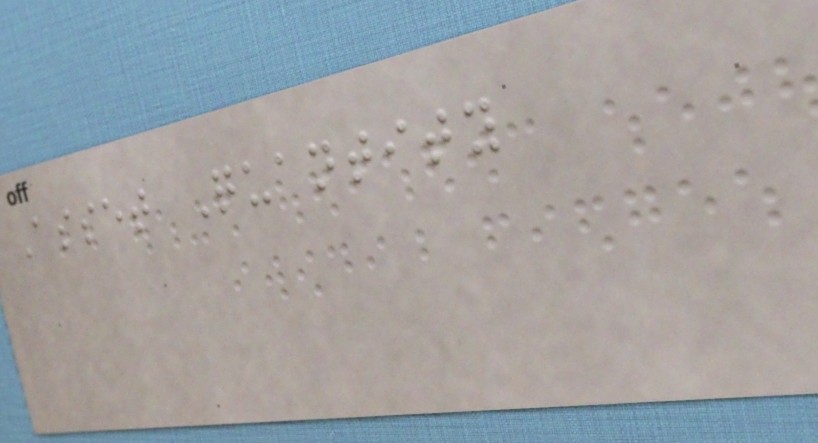Asset Quantity
